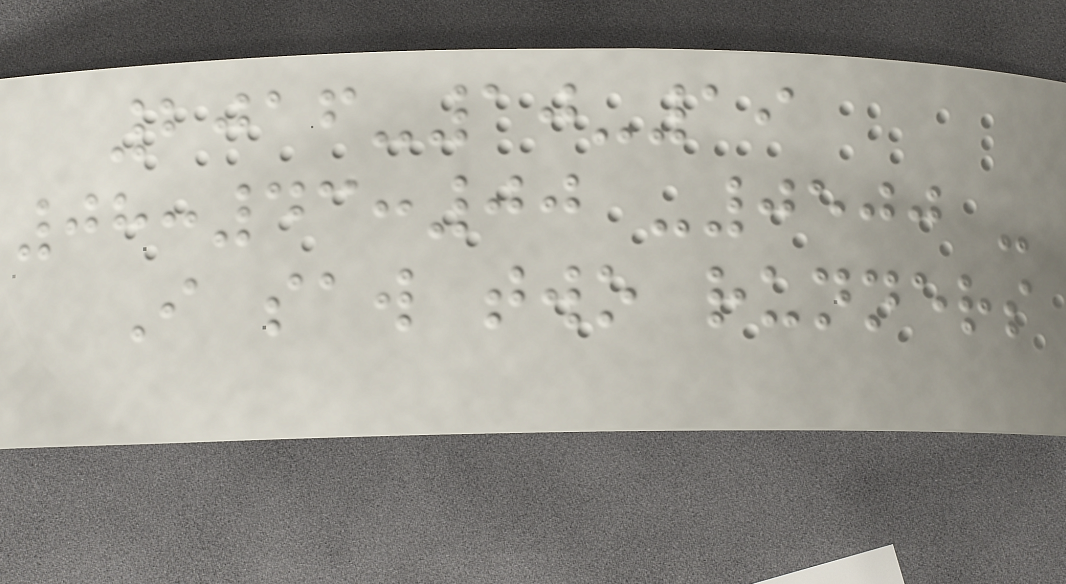2016-10-19
08:43:00 -0500 -
I saw two runners
